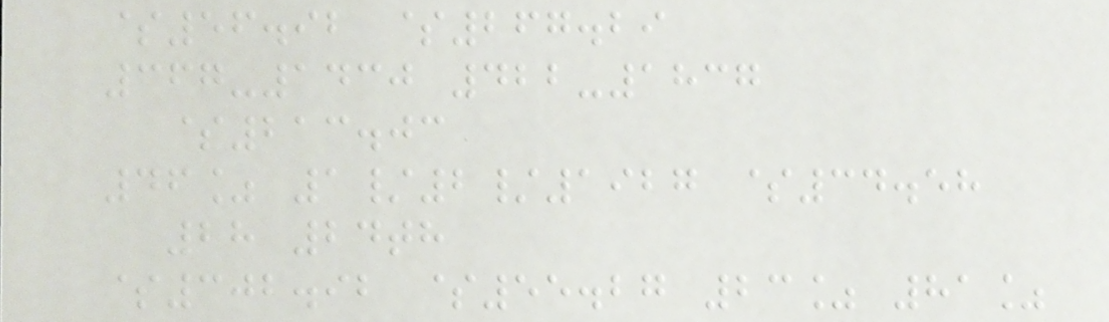$56.92 $267.29
367-1430 422-1837
$213.03
46% 1/2/1927 $34.58
28 24th
$302.92 $55.27 23% 81%
